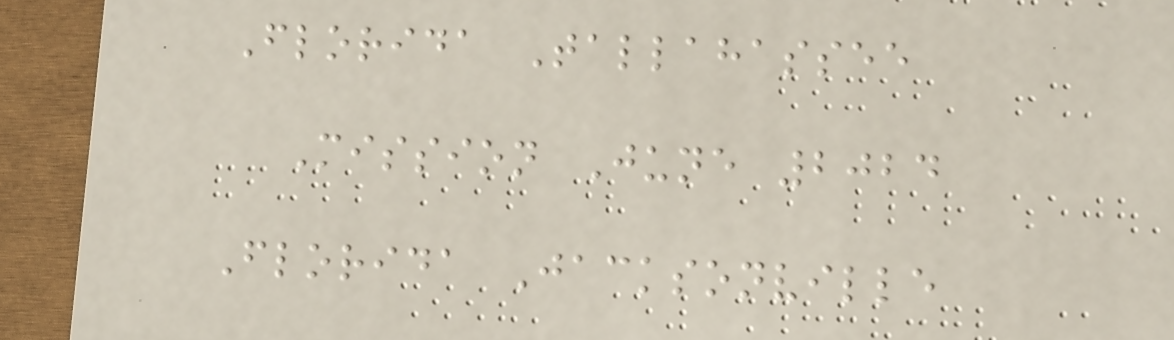Florida Tallahassee
Mission June 2024
Florida Jacksonville
